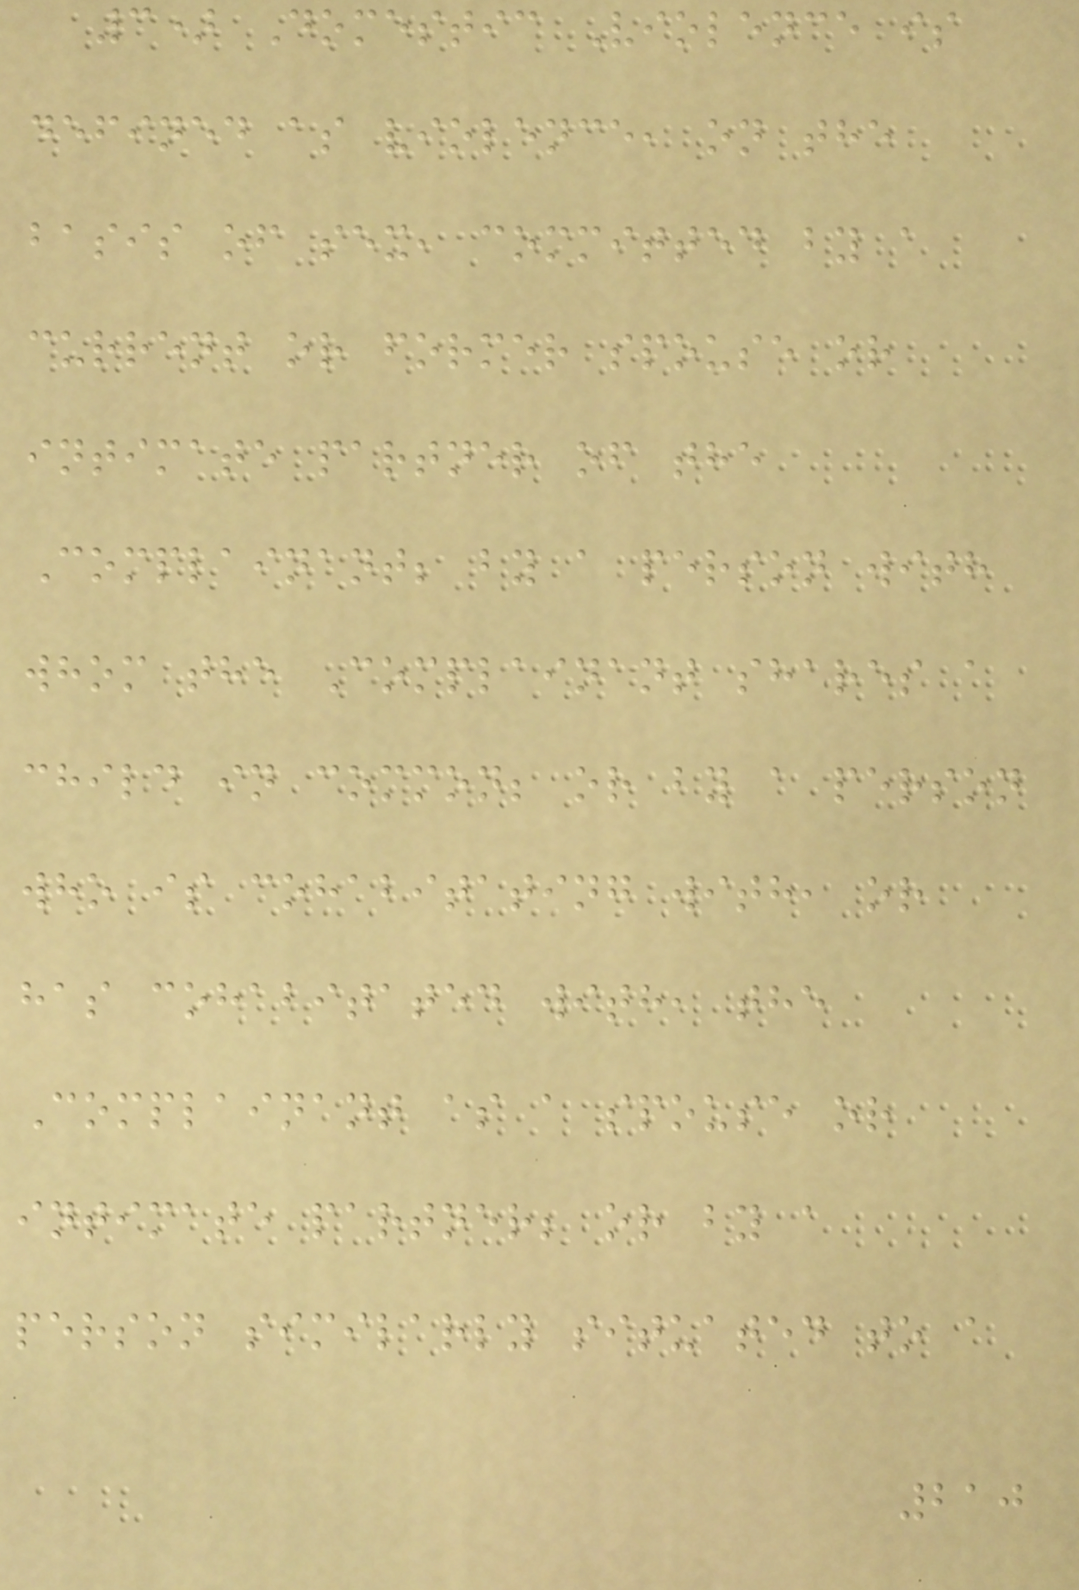3) Domestic Violence is
defined as violence, on the
basis of sex, committed by a
current or former spouse or
intimate partner of the
Complainant; by a person with
whom the Complainant shares a
child in common; or by a person
who is cohabitating with, or
has cohabitated with, the
Complainant as a spouse or
intimate partner; or by a
person similarly situated to a
210
